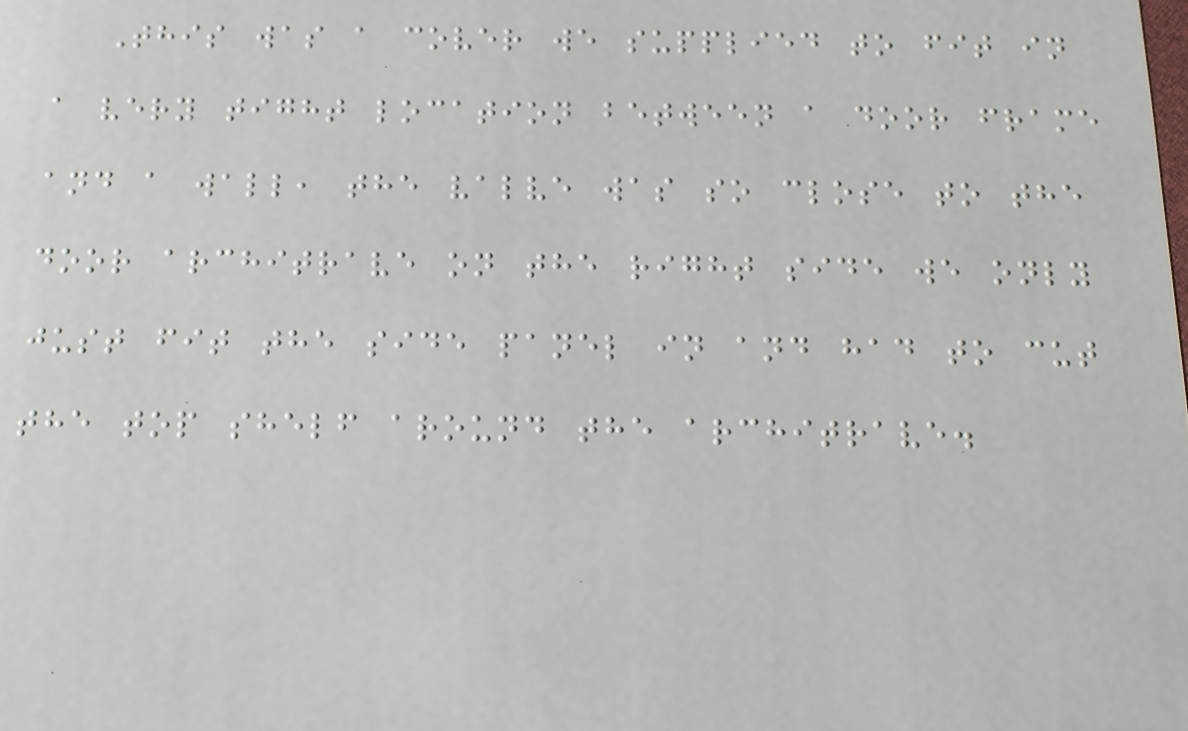This was a cover we supplied to fit in
a very tight location between a door frame
and a wall, the valve was so close to the
door architrave on the right side we only
just fit the side panel in and had to cut
the top shelf around the architrave.
